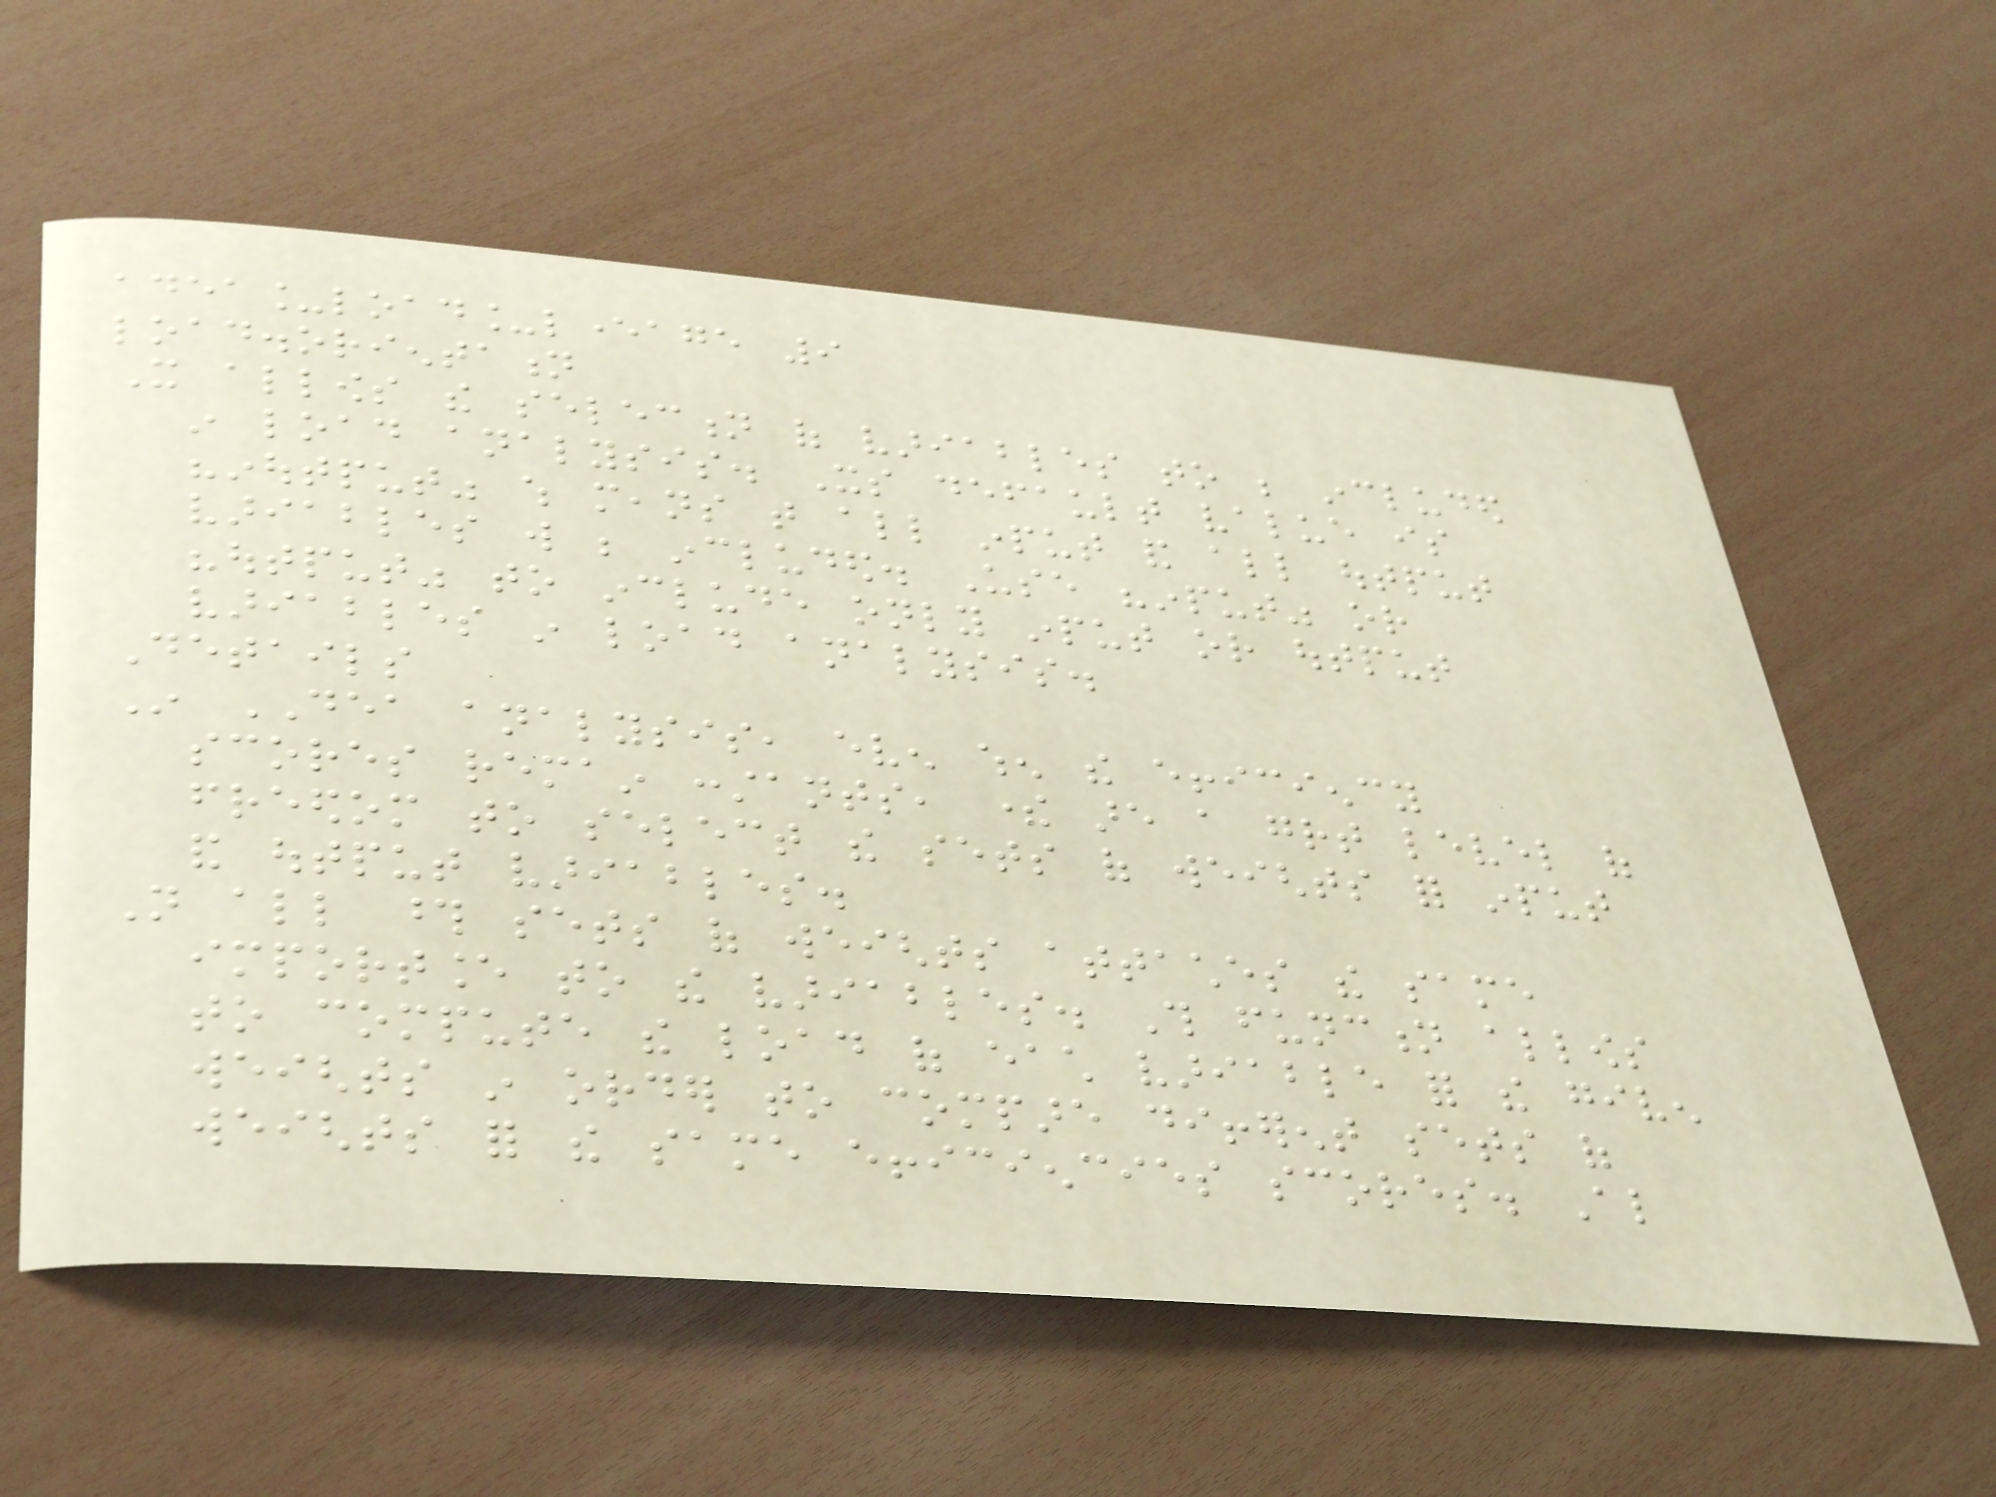adea_load_leverage 9
load.orientation
It allows the selection of variables to be included
in load analysis. Its default value is
"inoutput" which means that all input and all output
variables will be included. Use "input" or
"output" to include only input or output
variables in load analysis.
Details
In DEA analysis, even when the efficiency
scores remain constants, there are a great level of
freedom to select the sets of weights for input
and output variables.
Not all those sets of weights attaches the same
importance to the variables. This function allows
to compute the load of each variable for the given
weights in order to compare different sets of
weights for the same efficiencies scores. Also
